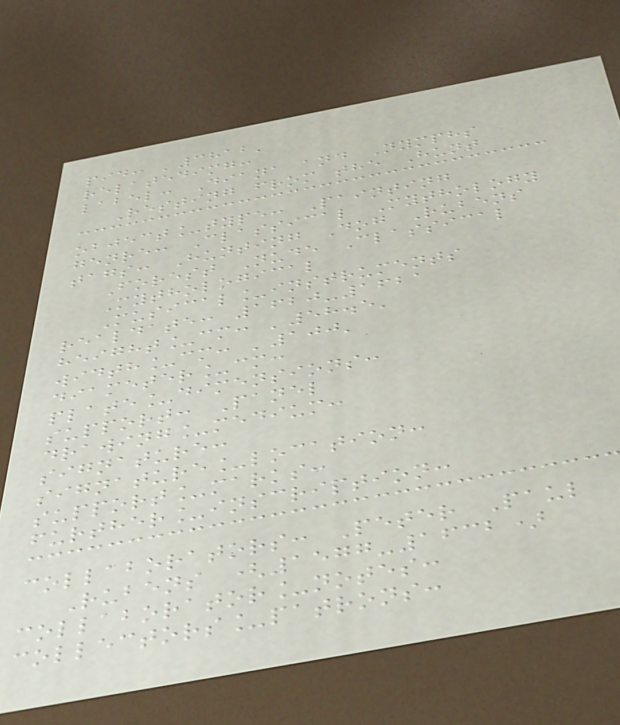pid: '3812'
relatedimg:
label: Diana and Nymphs
Resting from the Hunt
object_type: Painting
genre: Classical Mythology
tags: Hunting Dog Rubens
Forest Nude Classical
Mythological
Musical_instruments
realdate: 1620-1621
height_cm: '58.5'
width_cm: '100'
diameter_cm:
plate_dimensions:
support: Panel
drawing_medium:
signature:
signature_location:
support_marks:
further_inscription:
collaborators: Peter Paul
Rubens (1577-1632)
collaborator_notes:
collectors_patrons:
